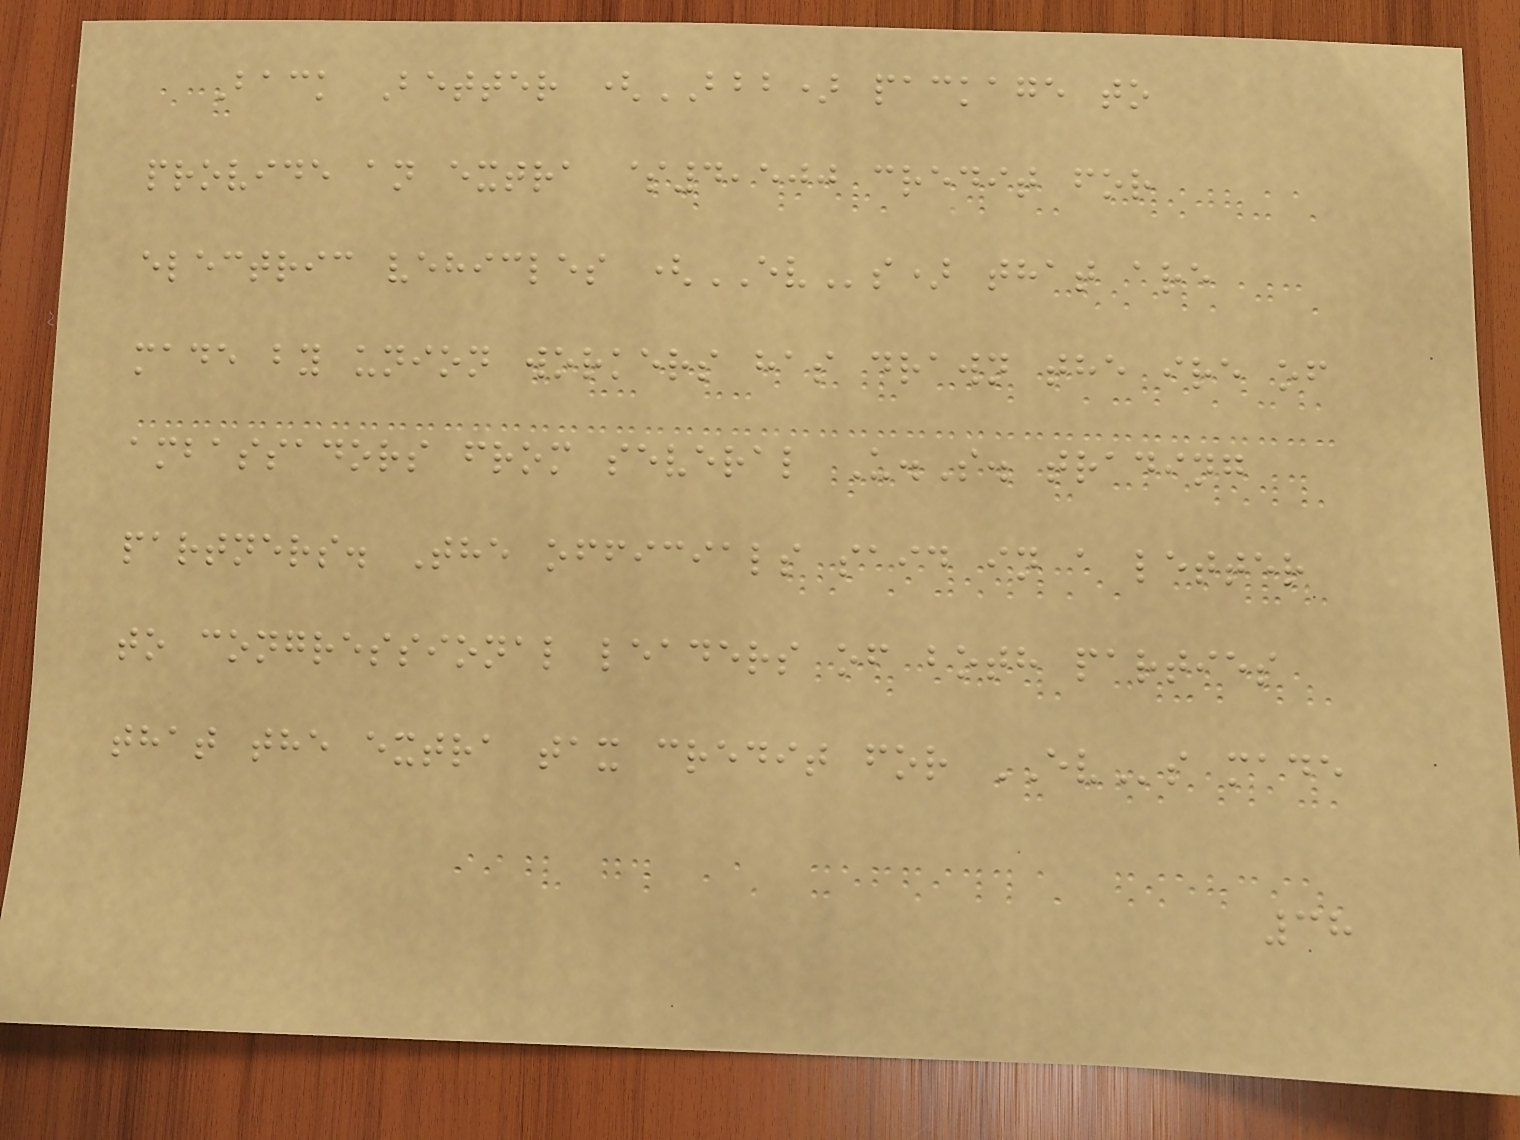Back Better (BBB) package to
provide an extra $4,500 credit for
electric vehicles (EVs) that are
made by union workers has drawn the ire of
ambassadors from several U.S. trading
partners. The officials said in a letter
to congressional leaders of both parties
that the extra tax credit for EVs made
38
